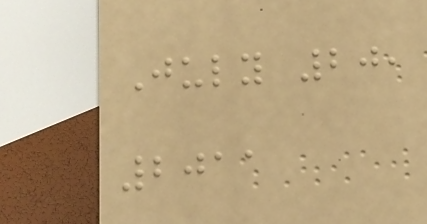July 20,
2011
